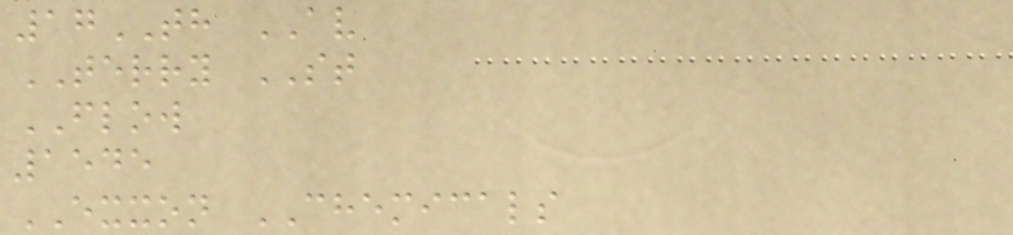17TH AV
TERRY ST
FLOW
1545
EXXON CHEMICALS
